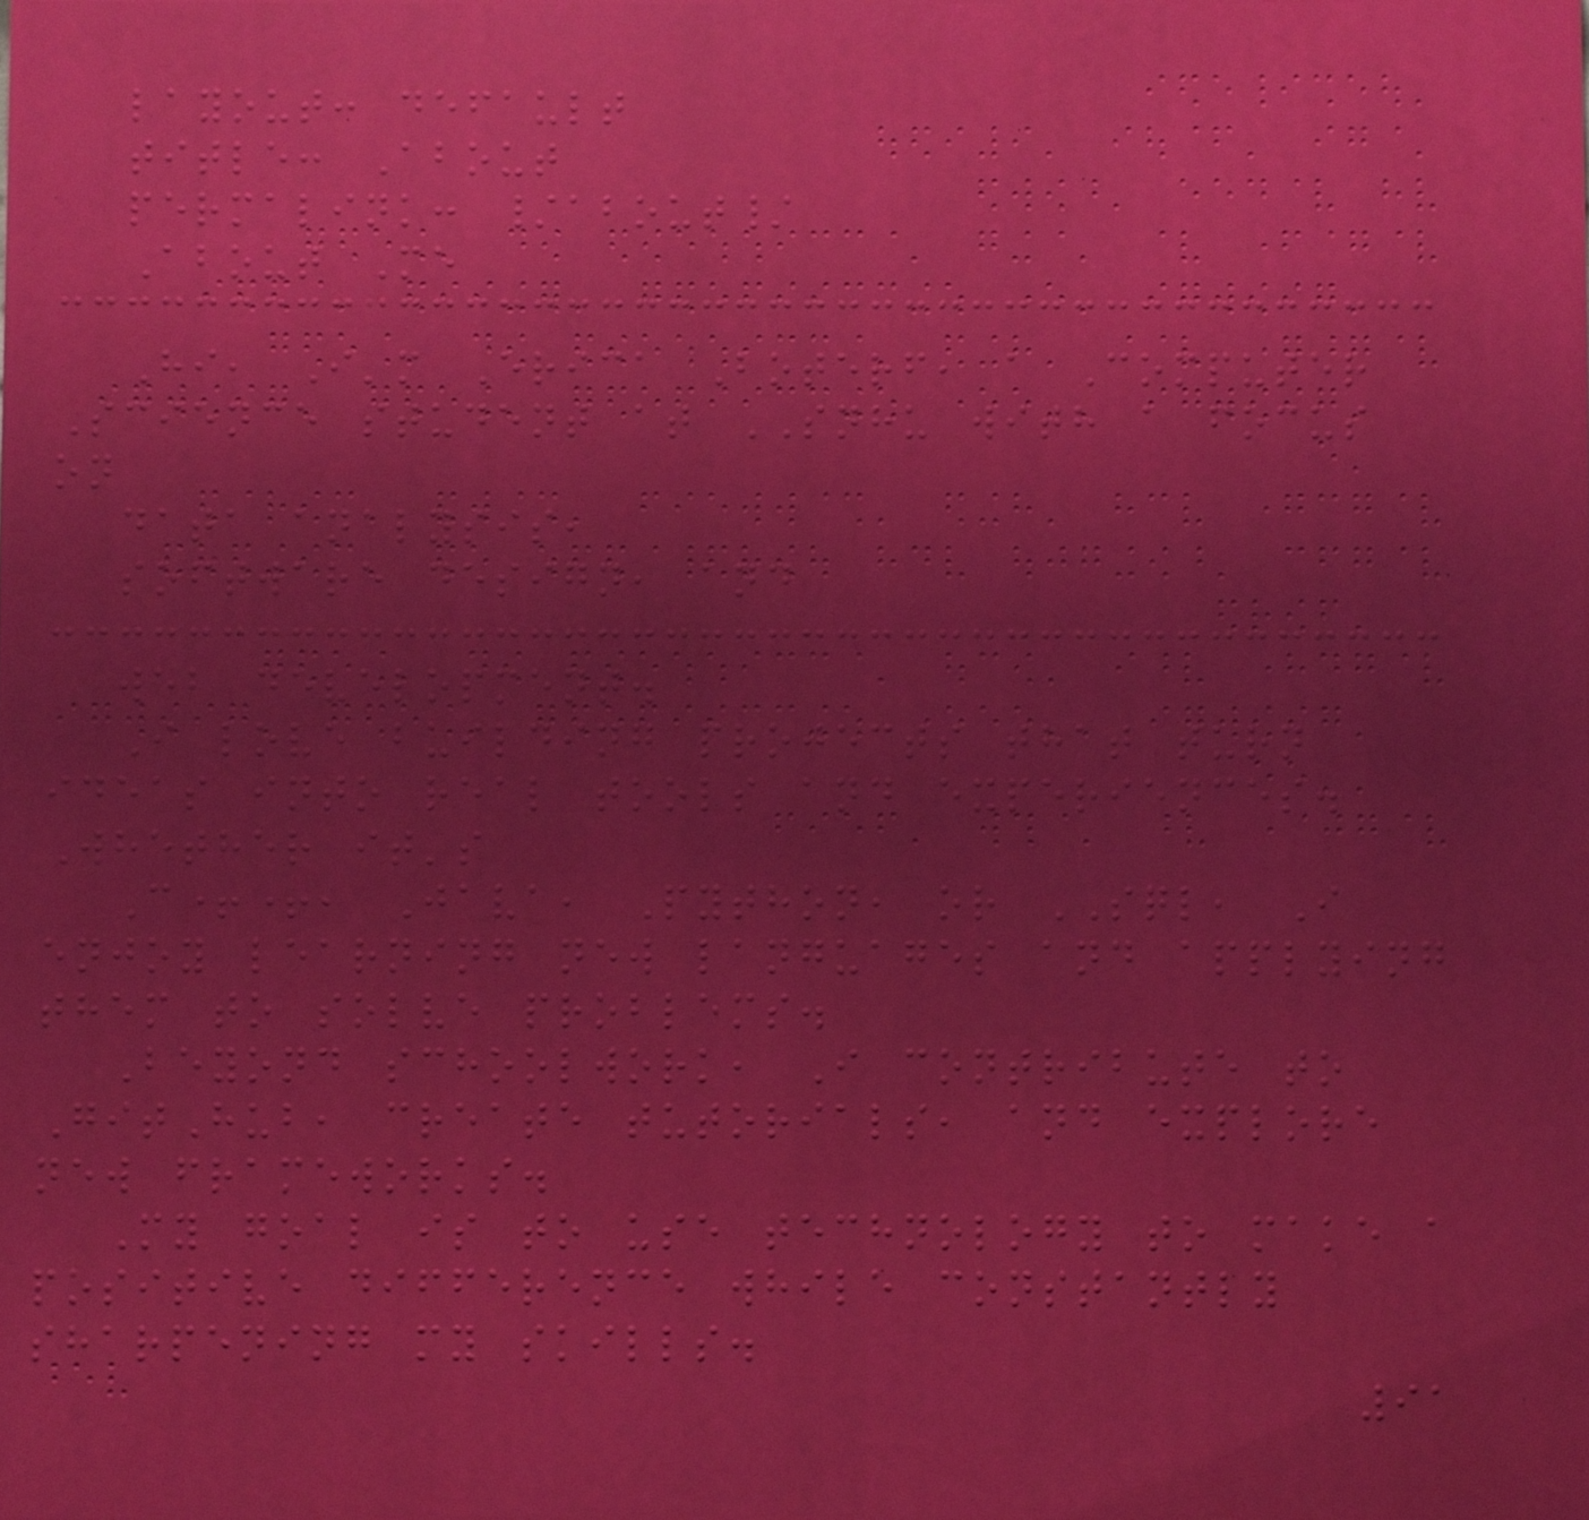layout: default
title: About
permalink: /about/
About Me
Hi, I'm Erica Boterf, a Computer
Science student at SNHU with a focus
on
data analysis,
software design, and
web development.
I love building projects that turn
ideas into real tools and experiences.
Whether it's
C++, Java, Python, or SQL, I
enjoy learning new languages and applying
them to solve problems.
Beyond schoolwork, I contribute to
GitHub, create tutorials, and explore
new frameworks.
My goal is to use technology to make a
positive difference while constantly
sharpening my skills.
91
